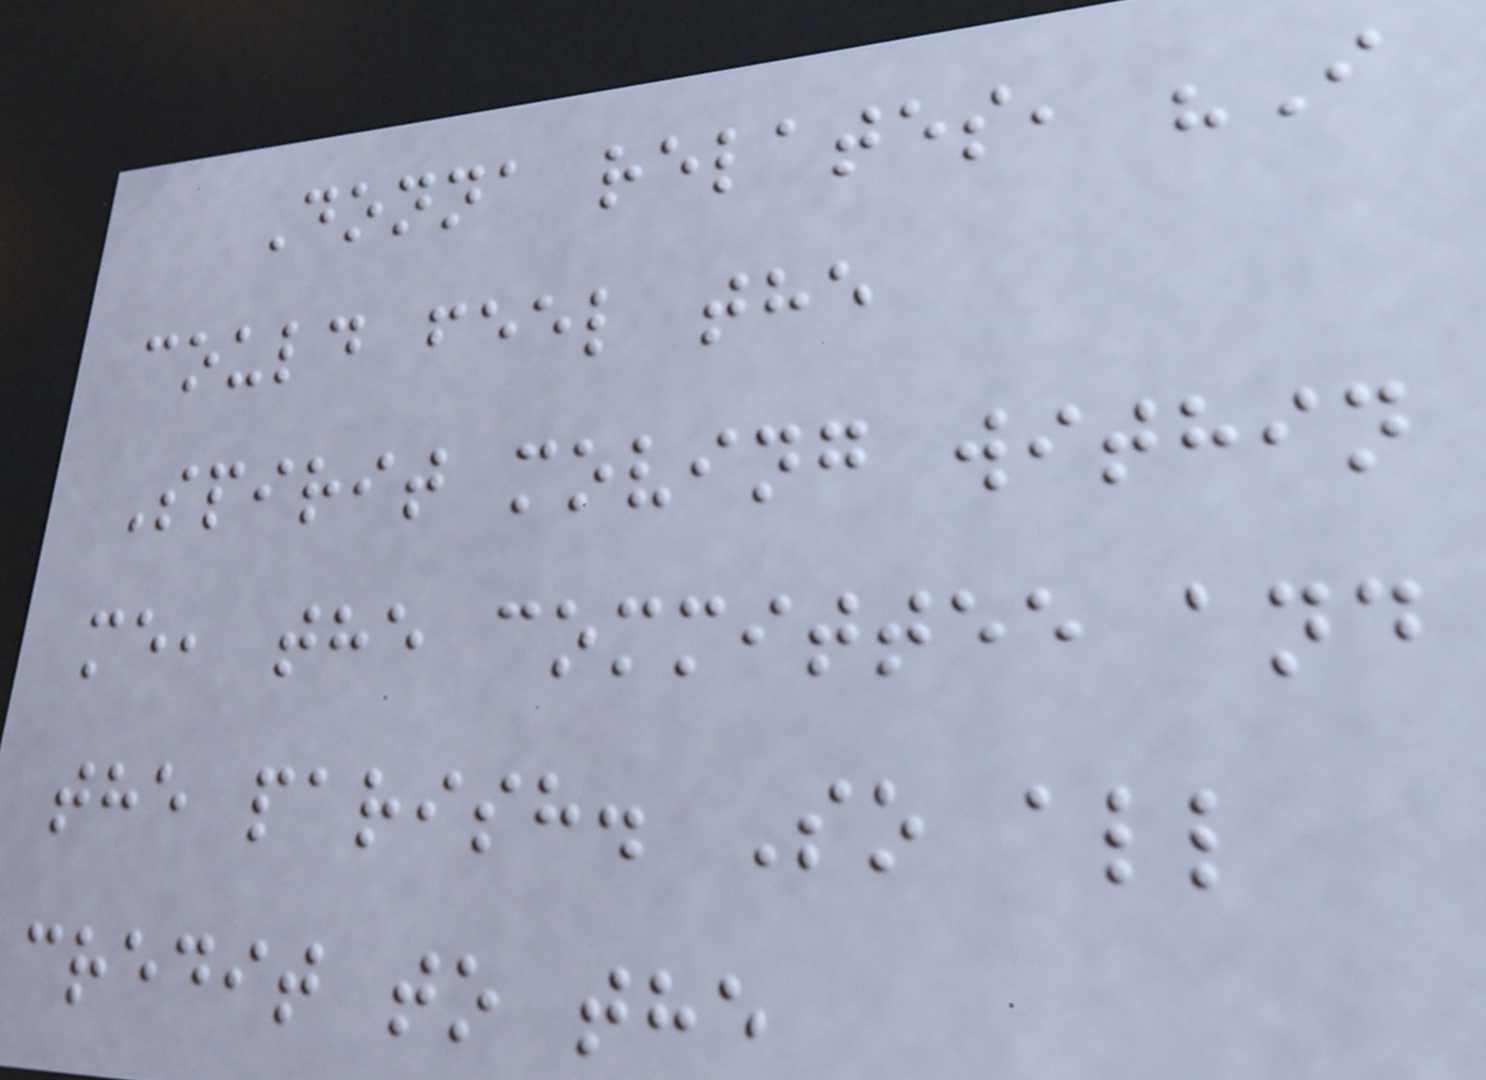Donna relates, "I
could feel the
Spirit moving within
me, the committee and
the parish. So all
credit to the
